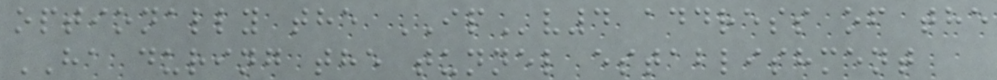optionally the IPv4 address of the
HA during the tunnel establishment
